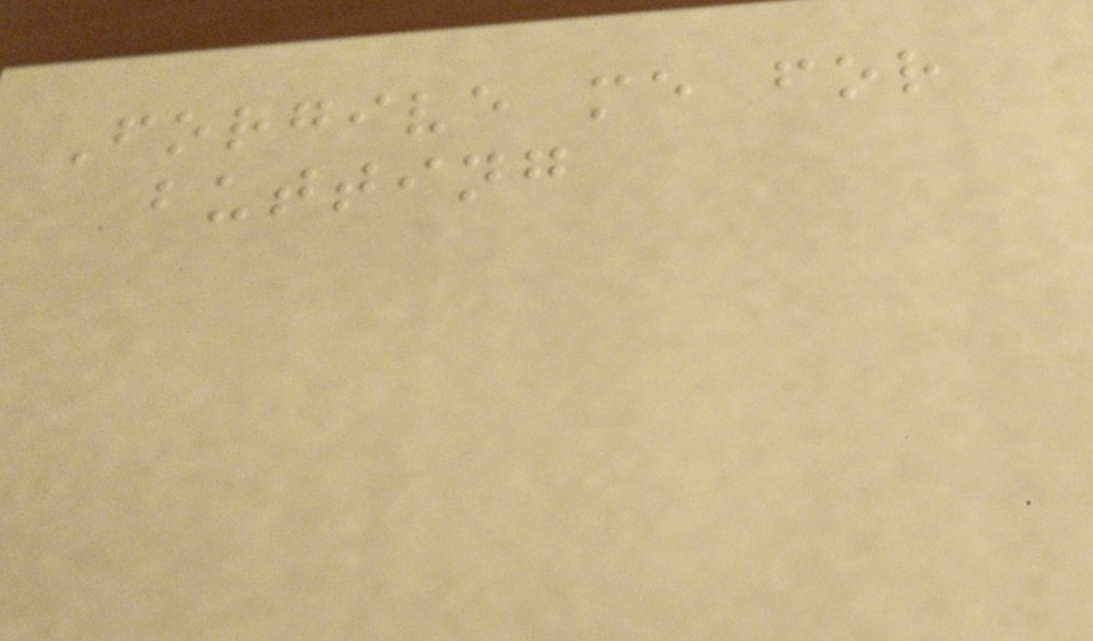Forgive me for
butting
